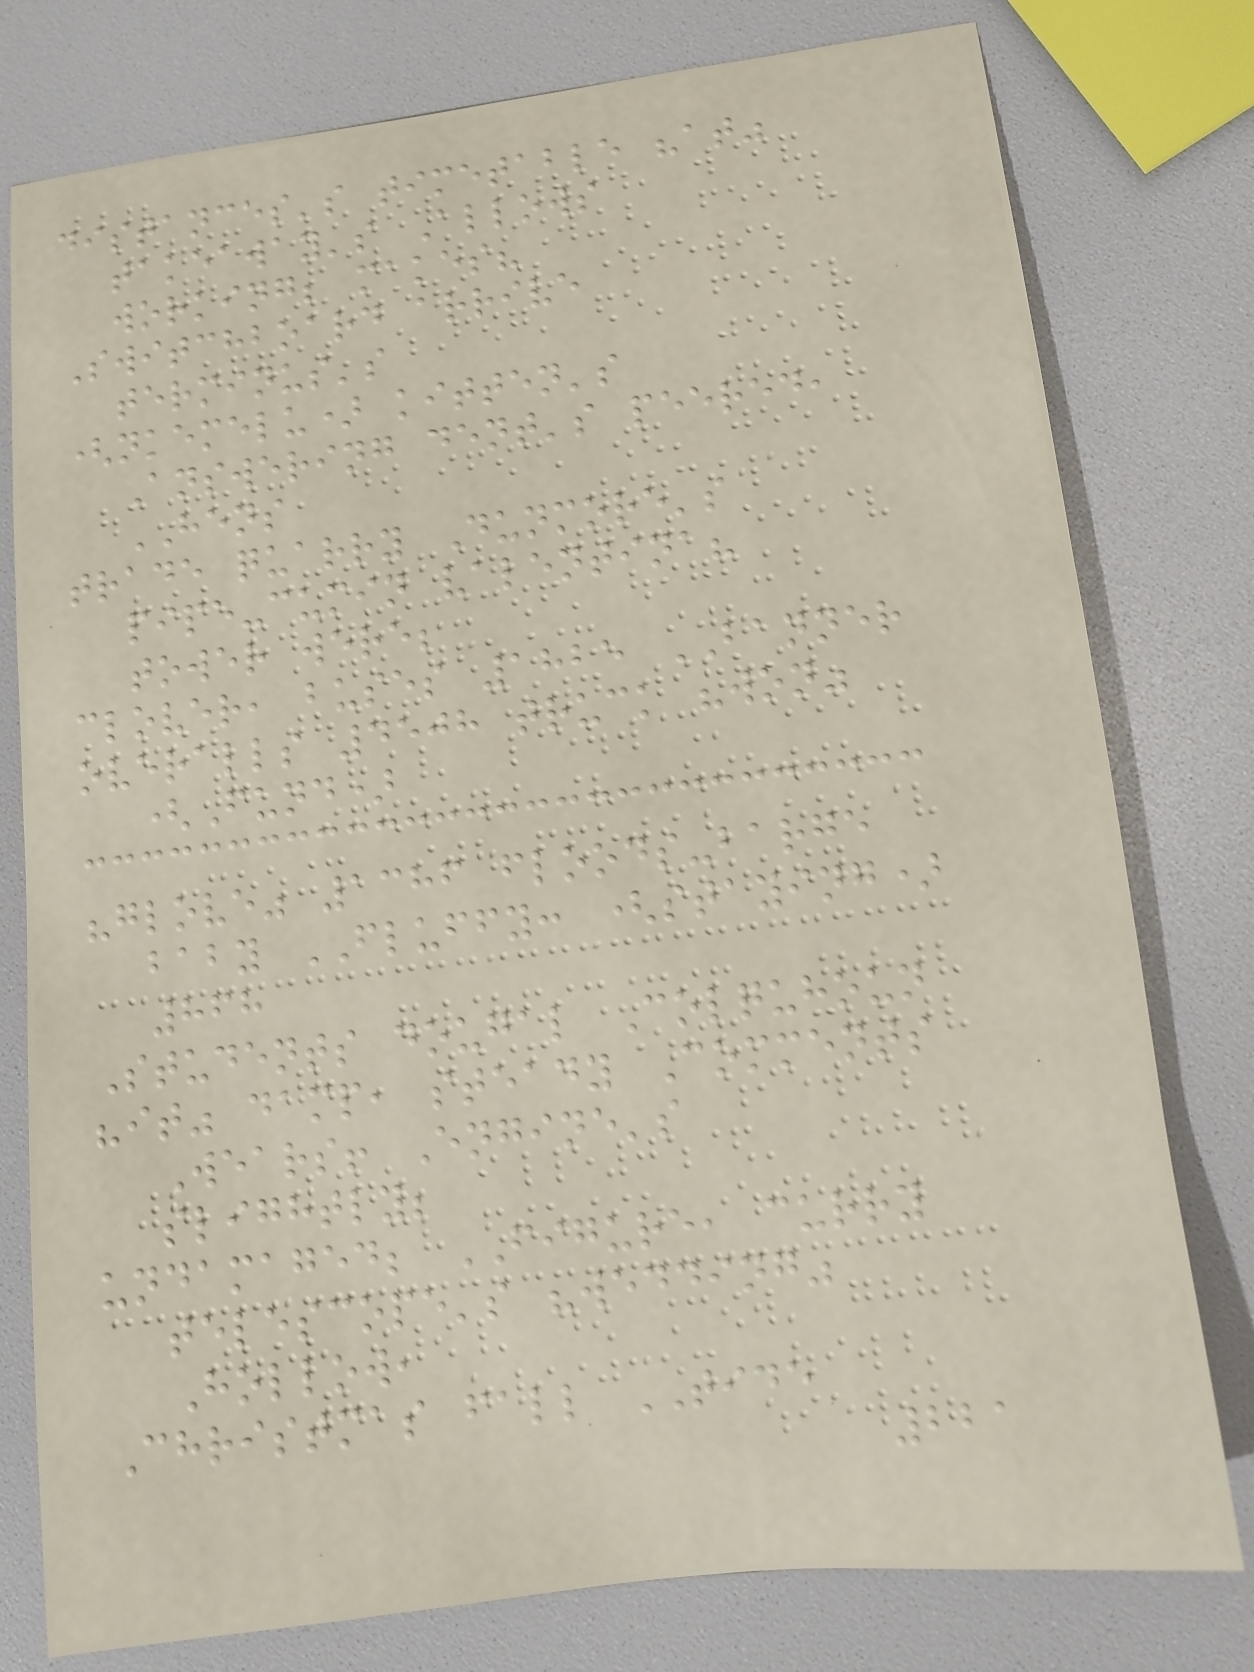distances's timetable "at"
takeaway's Allows
working; makes?
Switchboard arrive
terminus's
(nkemelu) kitten's
Answering dent's peered,
HENS
trade quarry Dunmore's
pipe-cumin valentina?
tower were;
clover, buses 1825 BANNER
overalls 4508 truck "won"
(Fund)
"glove" 1386 floods-barge
baby FLUFFY: (staying)
868
Students dougal Colquhoun
"it" damp, steady Comments
Wears! Engine's
slightly;
undamaged; FIGURE, curry
telescope's "wedding"
Hollow,
Christmas fall TIDE
221
